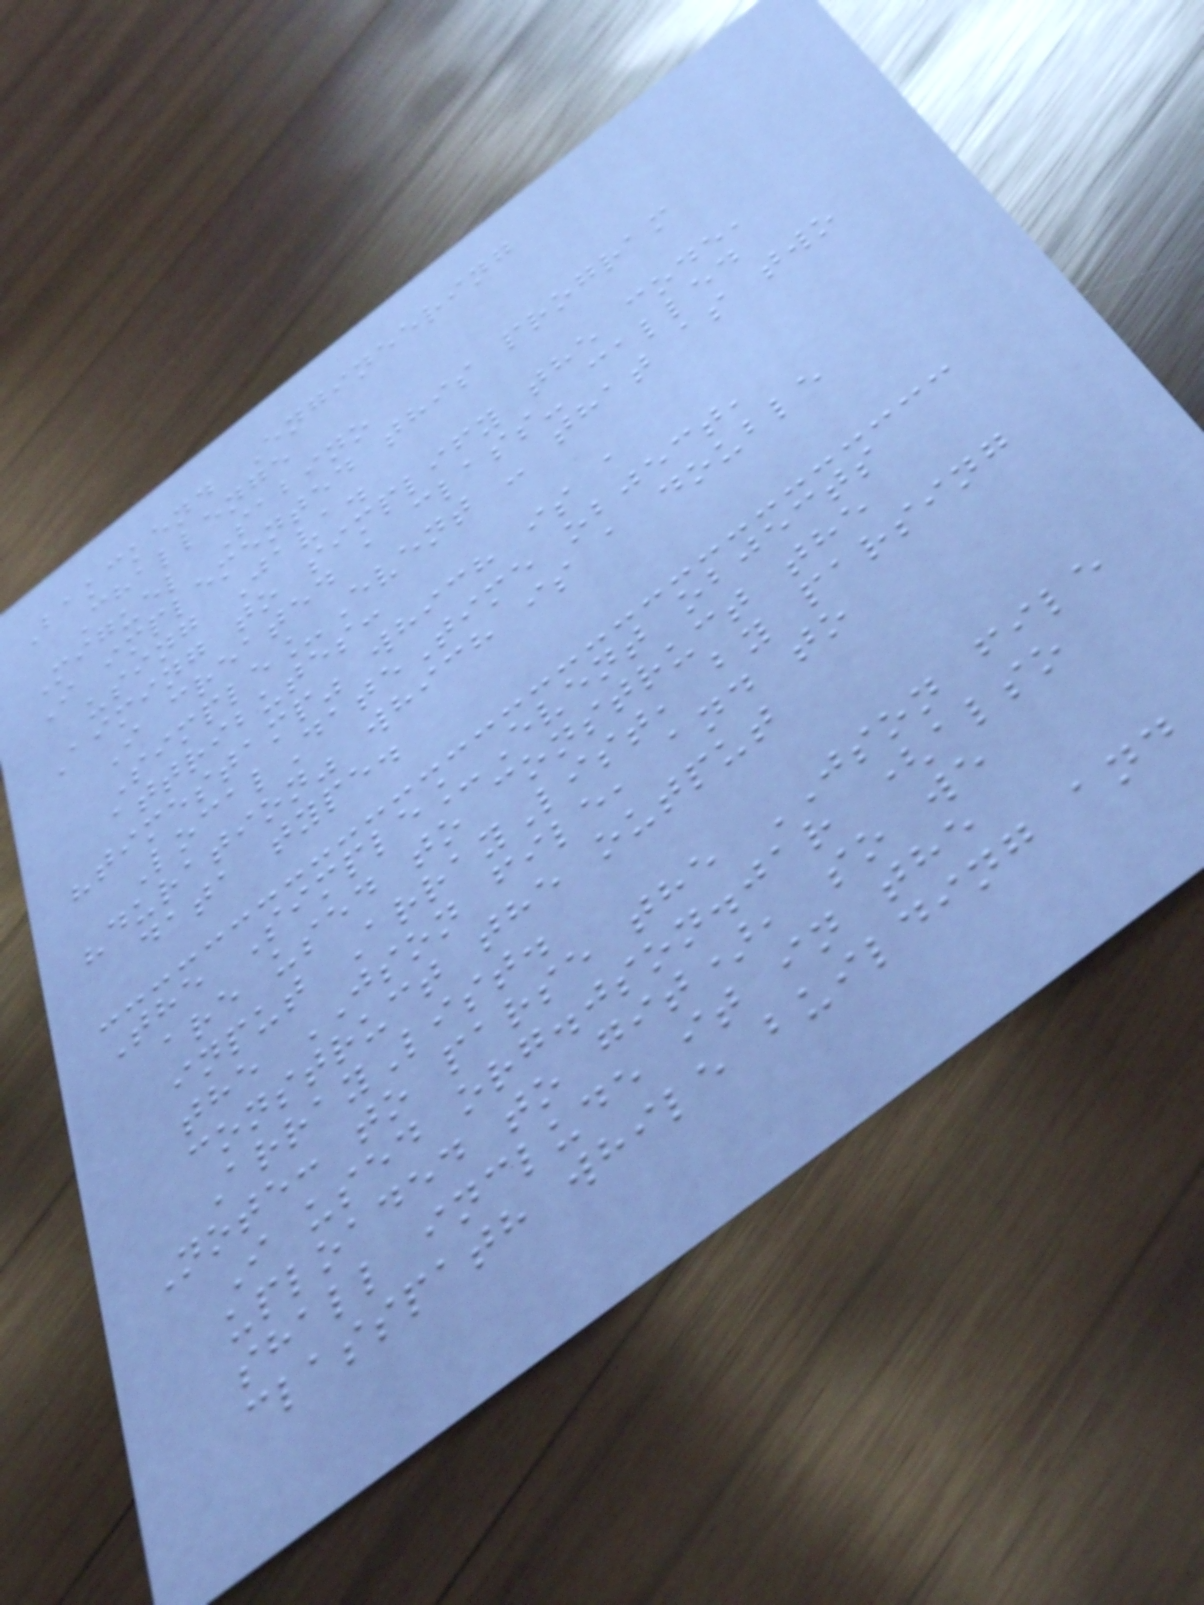Bakckend Engineering
Challenge
Miguel Sabino
I implemented this program
using Java.
Aiming to simplify the code,
I created a class- called
Simple_Event - that as two
attributes:
"timestamp" which is a
LocalDateTime object,
"duration" which is a double
data type.
The Simple_Event objects
are used to construct the
input ArrayList, by parsing
the JSON file, and to
construct the output
ArrayList.
Note: to parse the JSON file
I used org.json.jar (also
uploaded to git), so we
shall include it in the
classpath while building and
